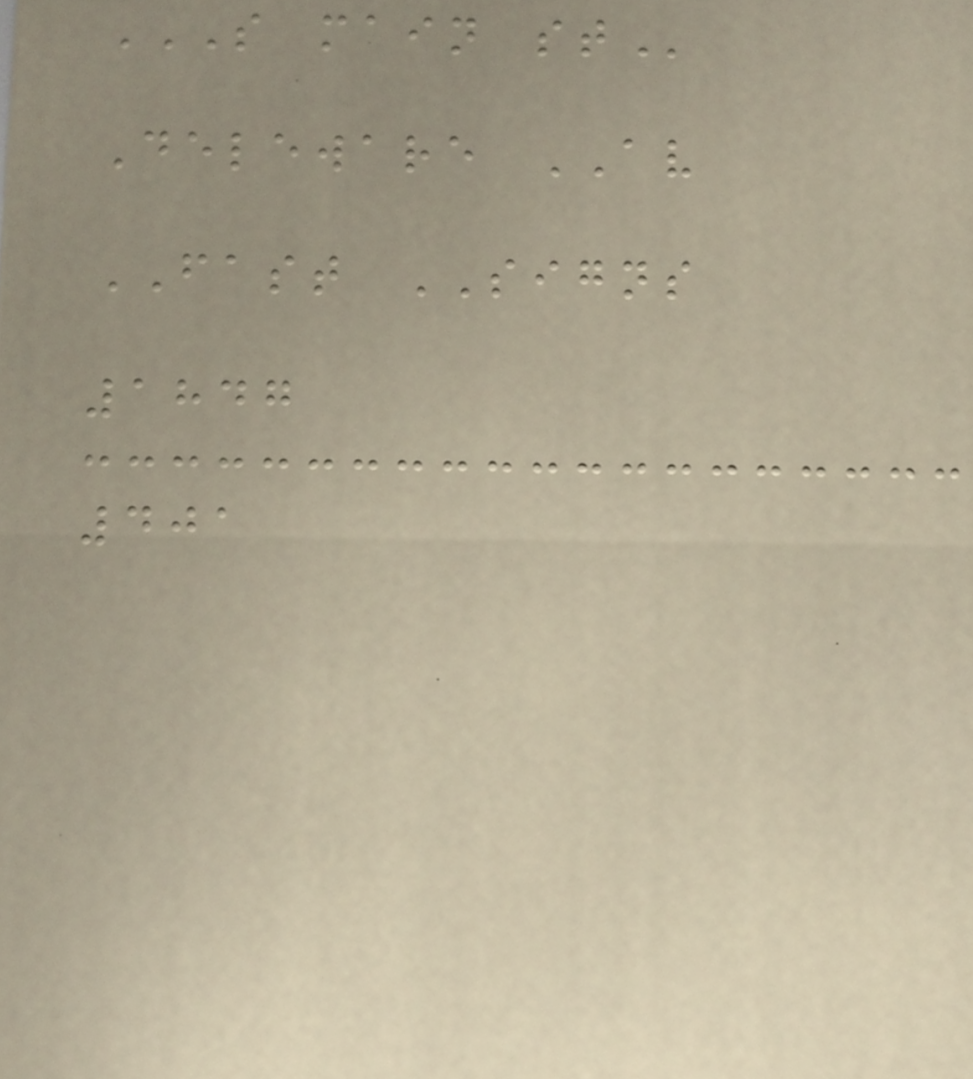S MAIN ST
Deleware AV
FAST SIGNS
1847
401
